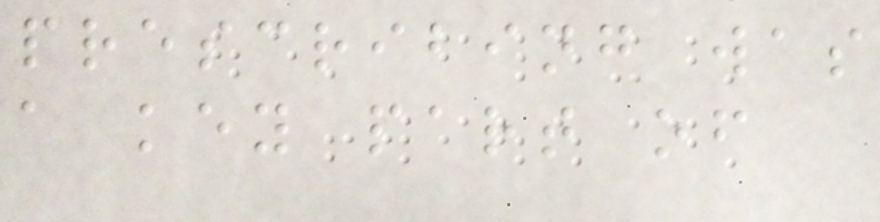prescribing was
a key part of
